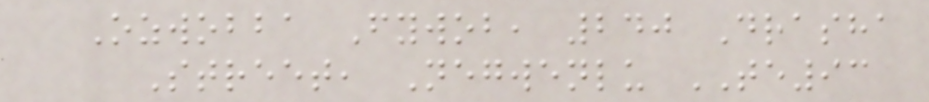Ozwobba Fywob, 240 Drasha
Street, Negwenlu TE93
